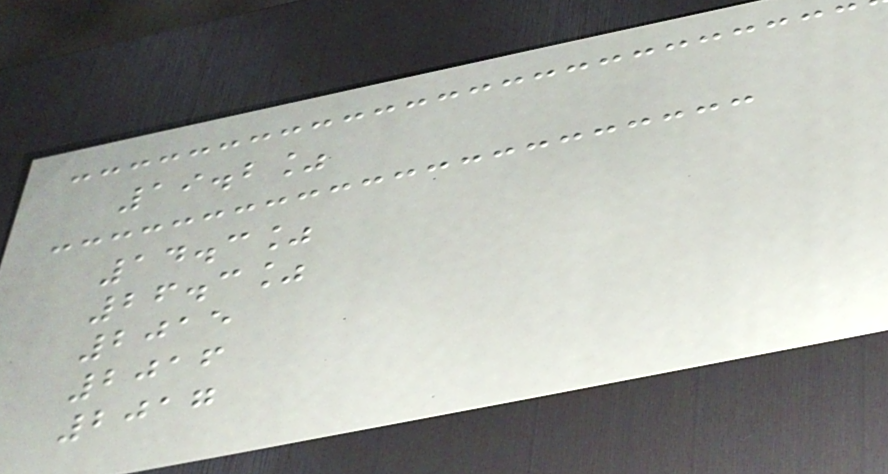19.2%
14.3%
26.3%
2015
2016
2017
